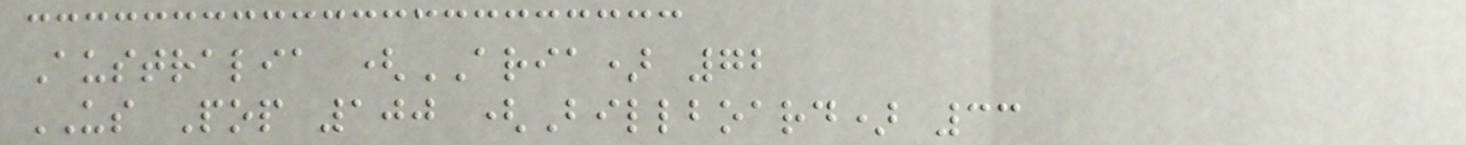Australia (ARIA) 72
US Pop 100 (Billboard) 33
